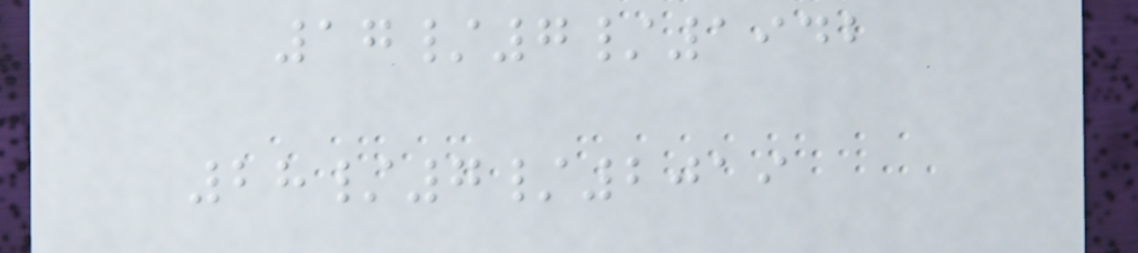17/7/1942
28/7/2019
